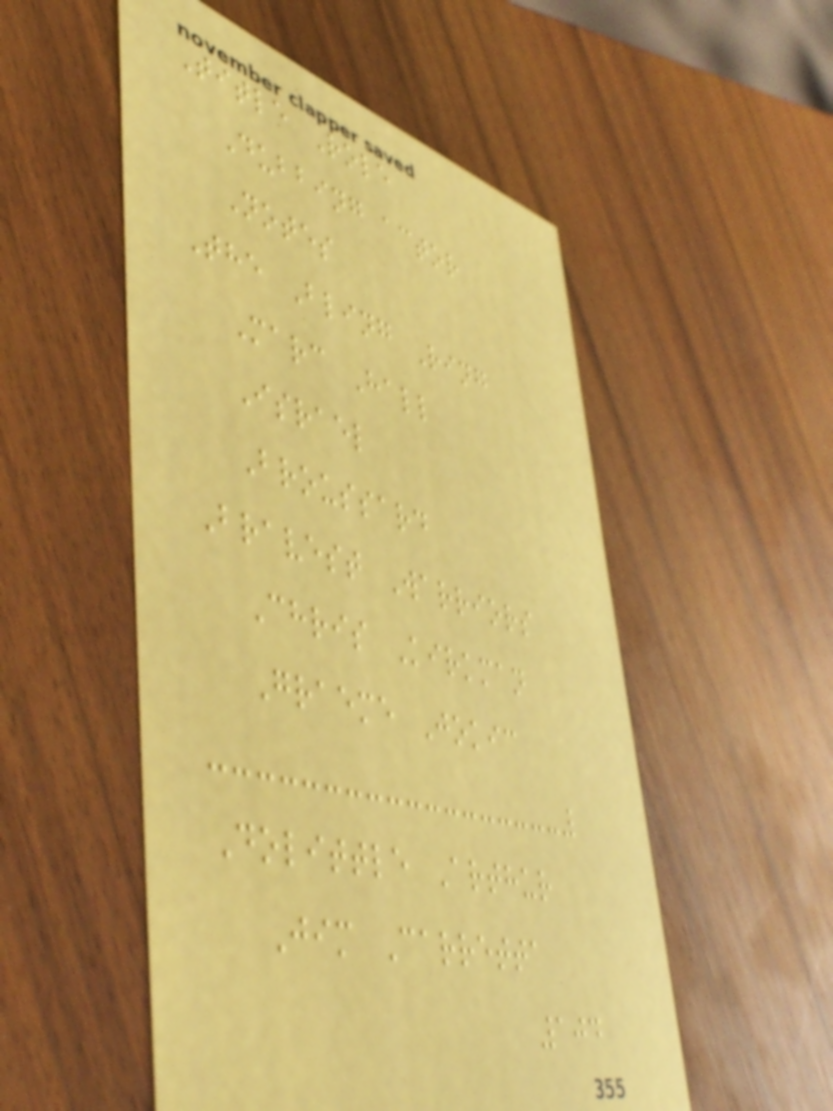Title Role
Dubbing actor
Notes
The Bling Ring
Marc Hall
Israel
Broussard
Bravest Warriors
Chris Kirkman
Graeme Jokic
Dolittle Arthur
Jim Carretta
104
